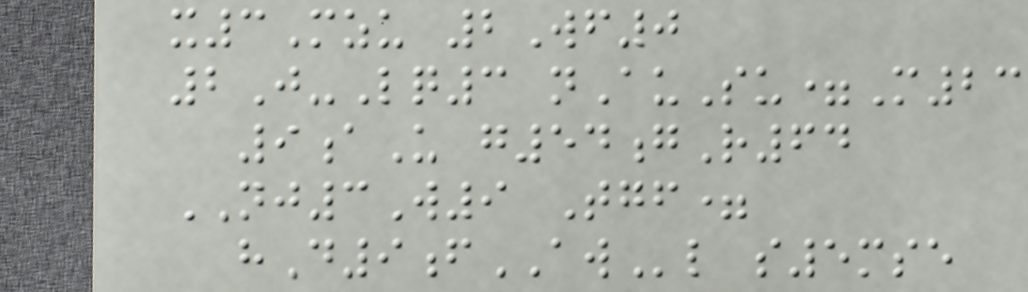x3Mzu 2Wf0
2J-Lq3 nAuSu=M23
9aU g54gR64
NJ3W9 Tgf=
hD9fAWl s5mse
